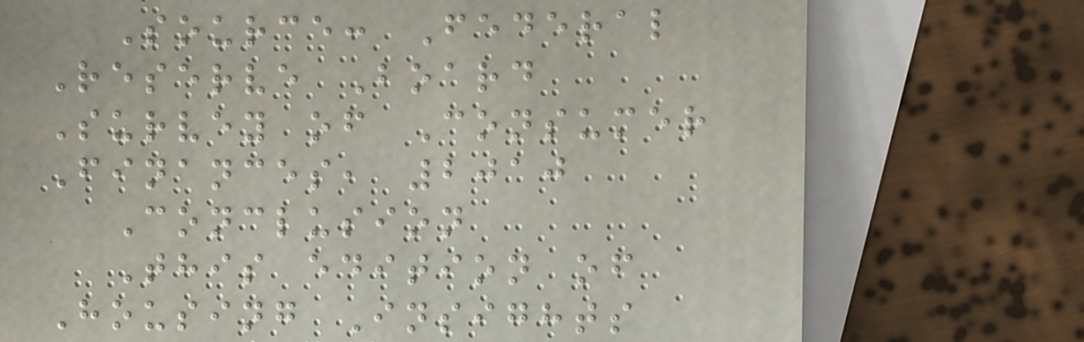Source: Federal
Reserve Board
Survey of Consumer
Finances, 2010
Conclusion
This edition of
Housing Insights
